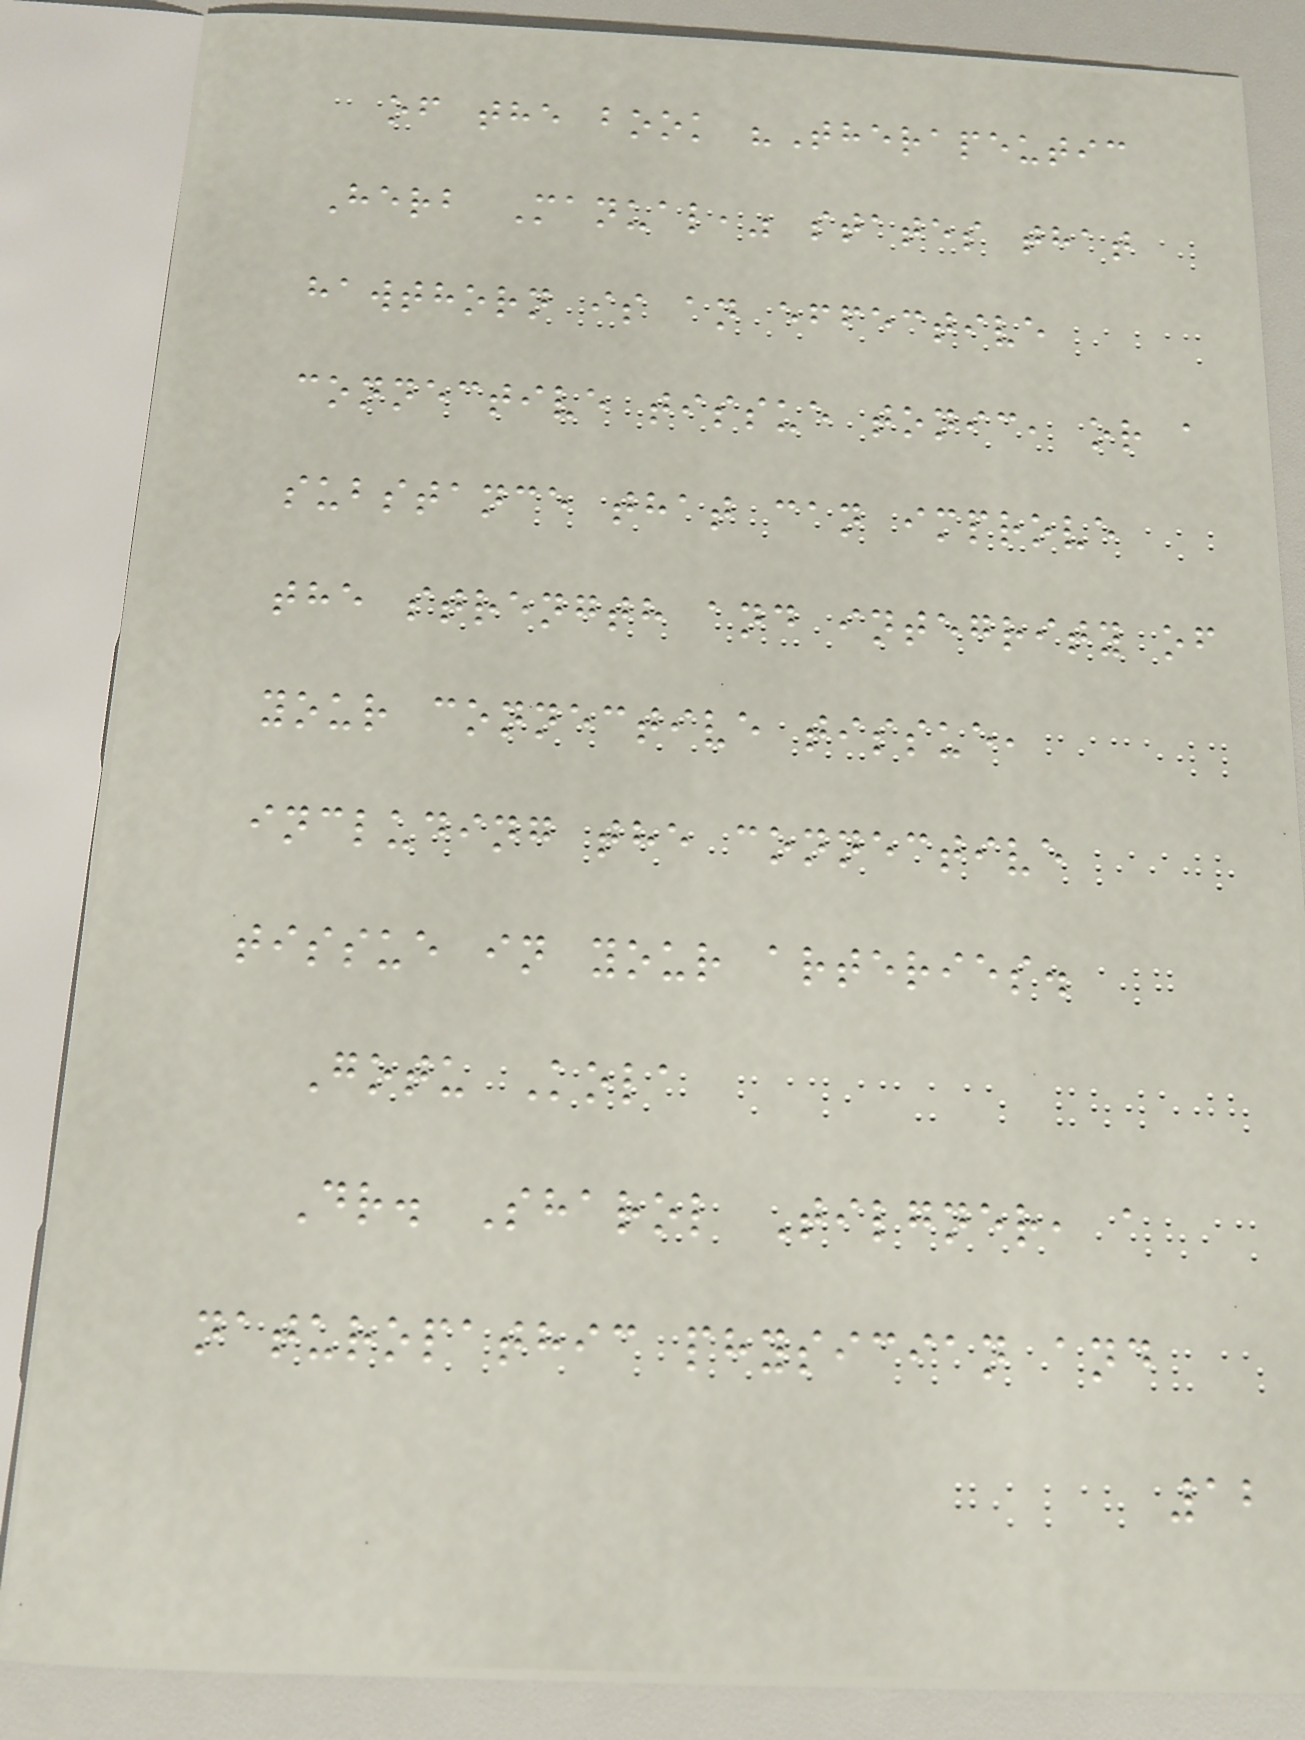of the book "Therapeutic
Herb Manual," states that
hawthorn is an effective
connective tissue tonic, or a
substance that can improve
the strength and integrity of
your connective tissue,
including the connective
tissue in your arteries.
Gotu Kola
Dr. Sharol Tilgner, a
naturopathic physician and
12
